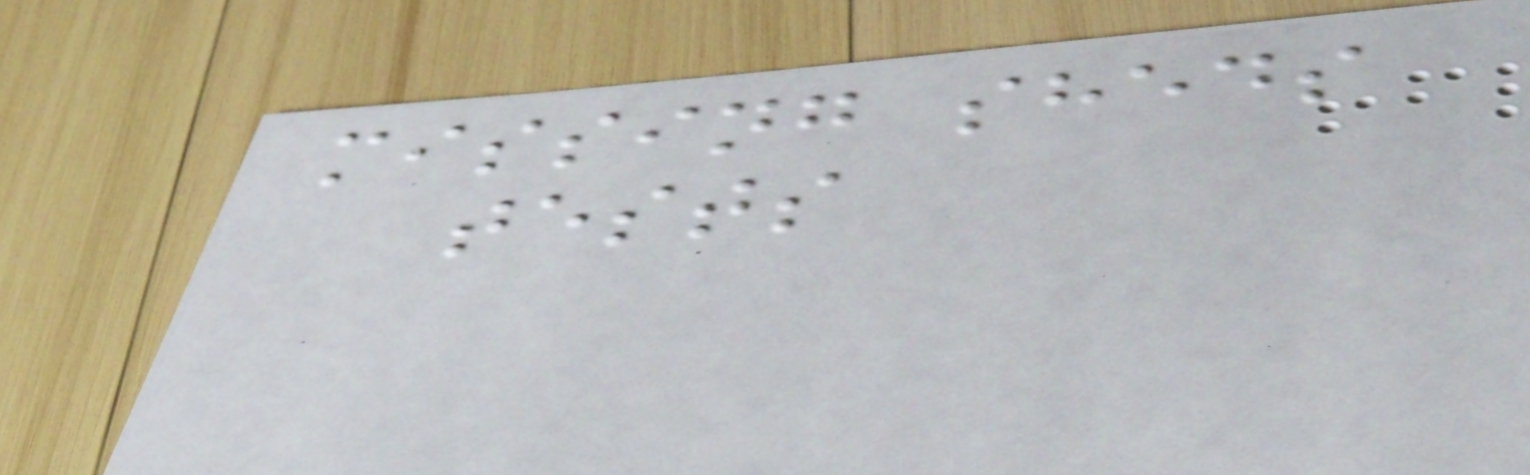missing sheds
tests
